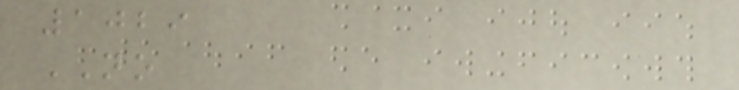1029
NO
